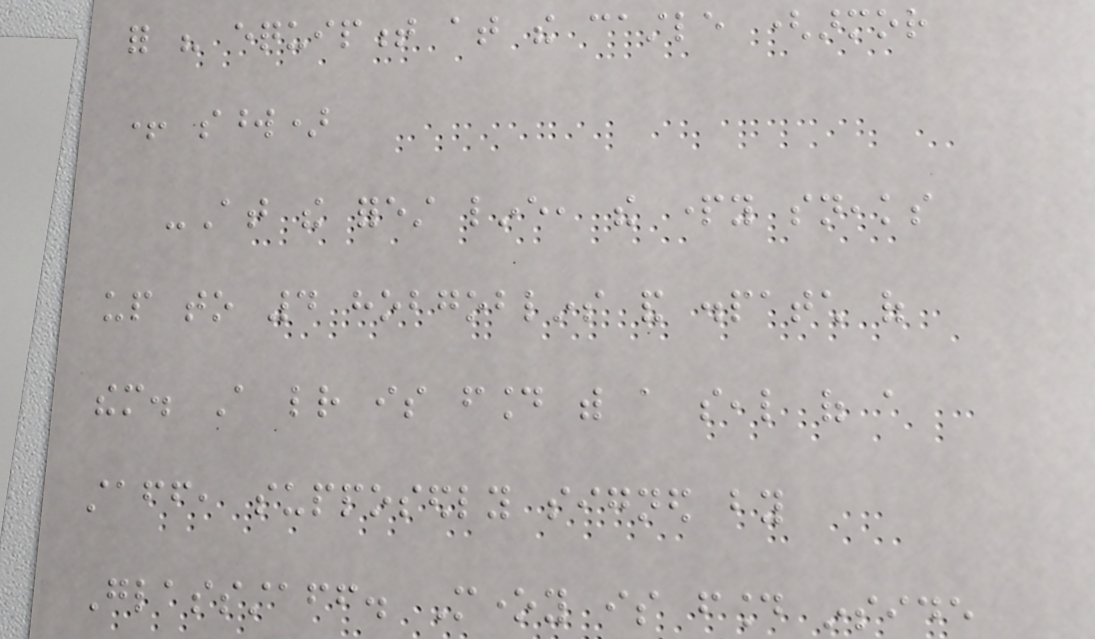for his equipment at the castle (armor
+ sword)
-At the forest line, the party sneaks
up to 4 hobgoblins and dispatch of
them. A letter is found with a seal of a
staff, supposedly signed by
Glassstaff. Money is found inside
